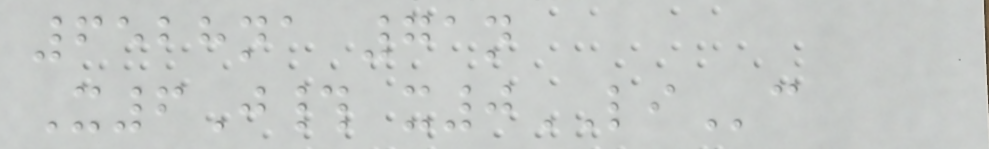6528na 71n
X6J# x0LIc
